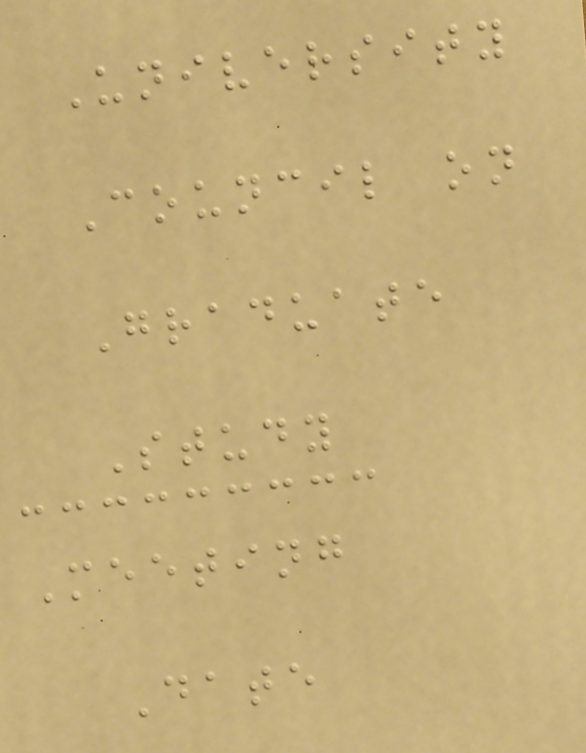University
Council on
Graduate
Study
Meeting
Date
